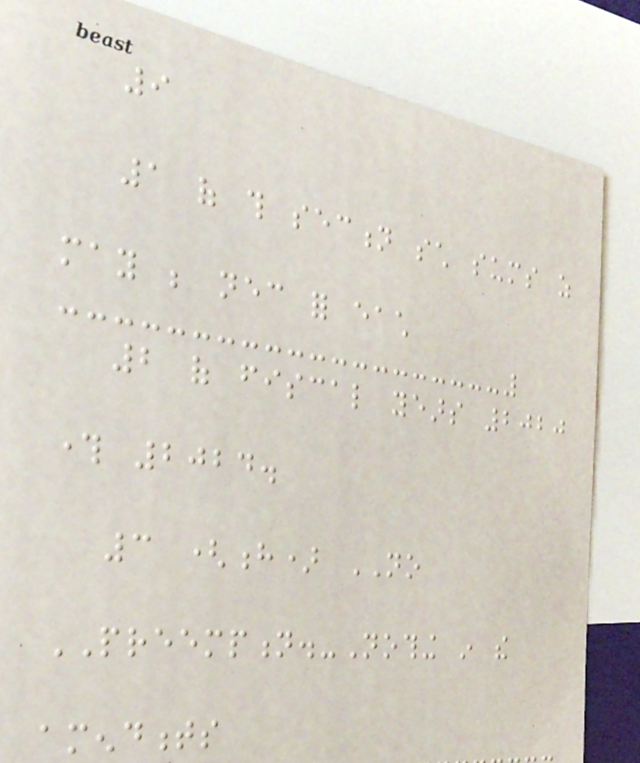9
1 of this section such sums as
may be necessary for each
2 of fiscal years 2020
through 2024.
3 (h) NO
PREEMPTION.-Nothing in the
amendments
